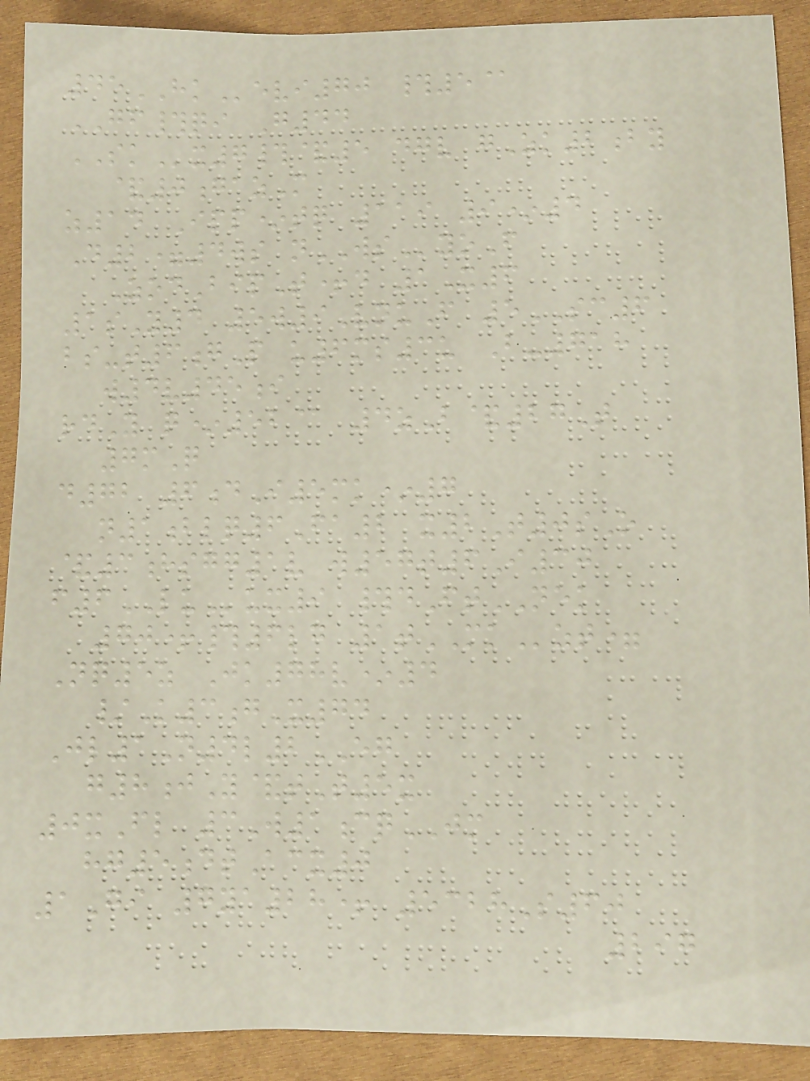45HKevi70 #5@
GF#qi G44
SKx7#&5 dgv gZk2by
&0gazM
z14 Ipp*tq 119 9*4
D2=4ws nWSyoF
ZodBipT+d 1X6
1sY4 5w9VnuF 5SC6
bs-t6gP u6ms3u B-718
w4v45i
rdY q*52@ 4zB&27T
7mQ
d72 6dI5mk*7
n1blq6Fa2 x2T0sO
&3hsgg1v w57t6I30
f6LUux9 #dFtNEK
70+#6lg 1tMKzt=
Nq5z Jk78v*4
/K3gX74
Jl1N4l2EG
g8jY&tT5x
0xFl 3W1cqJM
hg5dtAcx0
1Gi 7ya28+ 5328S60
297
